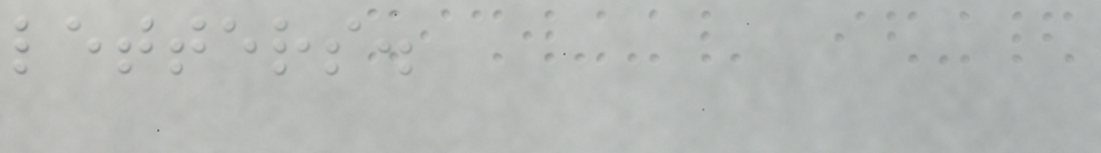letters.
